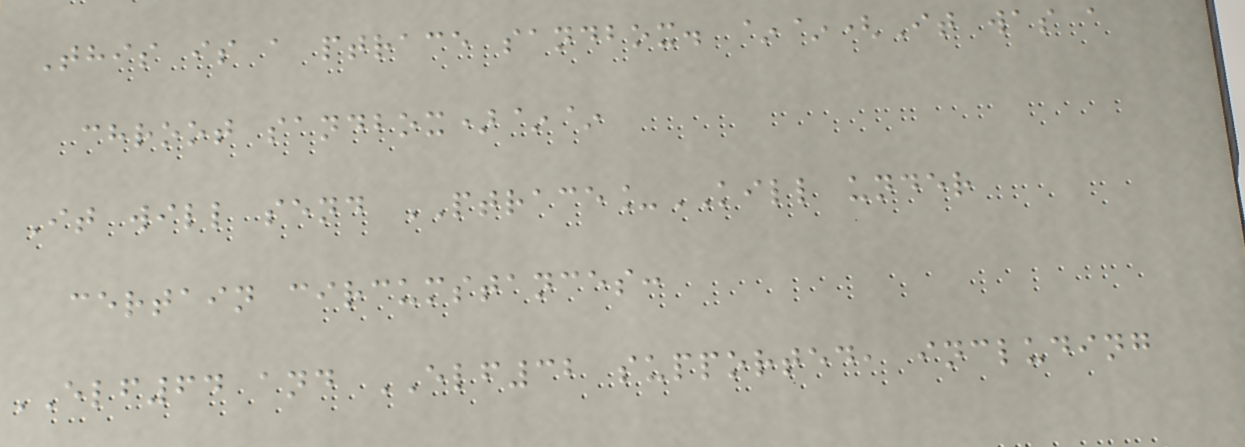This is a ptrace sandbox. ~~(It was a
chroot sandbox)~~
It will send PTRACE_KILL under
certain circumstances:
ELF64 and ELF32 supported, including
